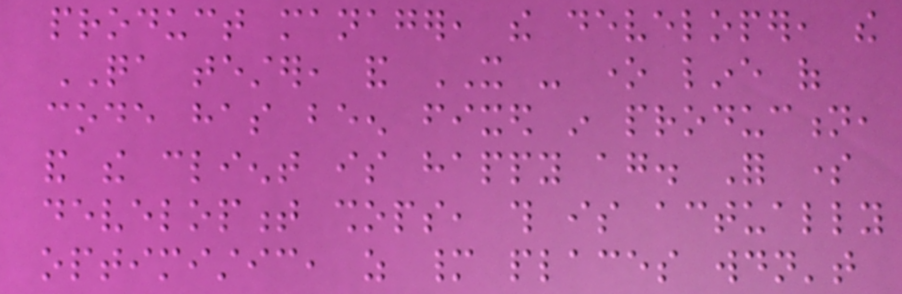product manager, the developer, the
QA tester, and IT - one line of
code has been fixed in production,
and the client is happy again. For some
development shops, this is actually
optimistic, as many places wouldn't
